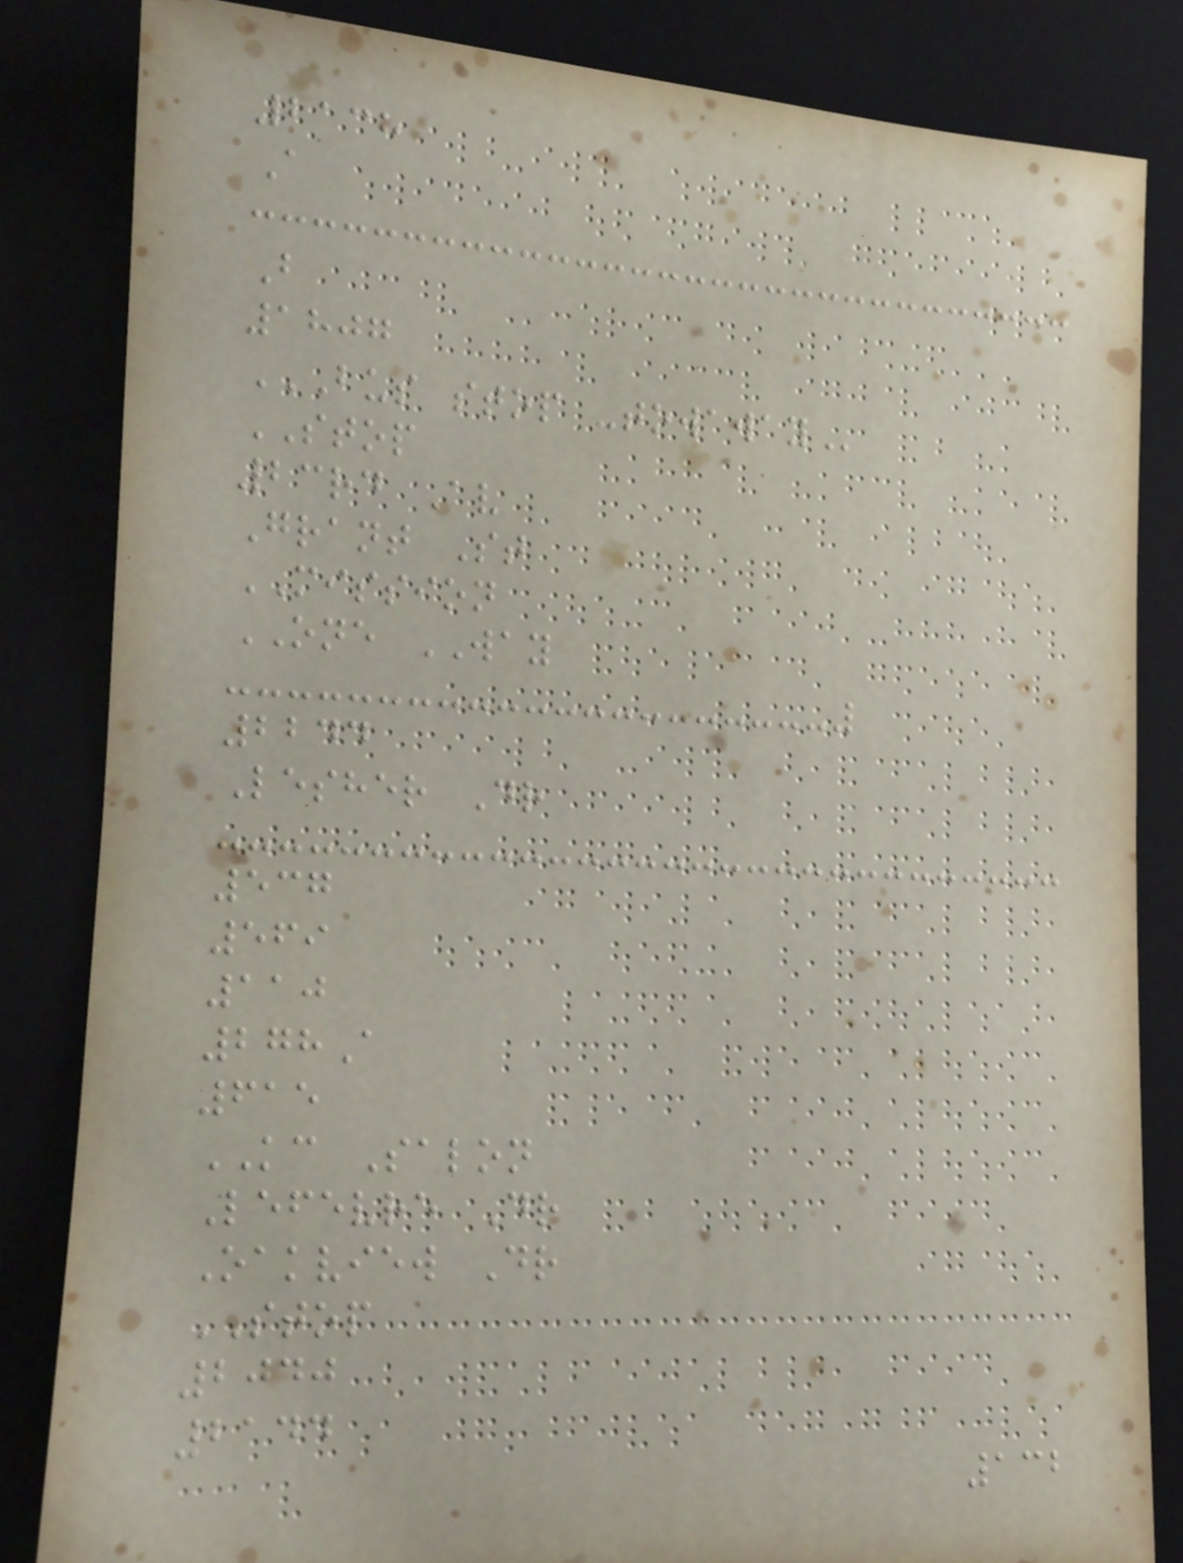2138
A
B
1807
BUS STOP -TOWAWAY
STOP
23rd Av
Grant St
MISSION
ONE WAY
2244
Lesher Dr
537
569
110
278A
615
KC Salon
Lefevre Dr
Oakview Dr
STOP
2040
2144
132
